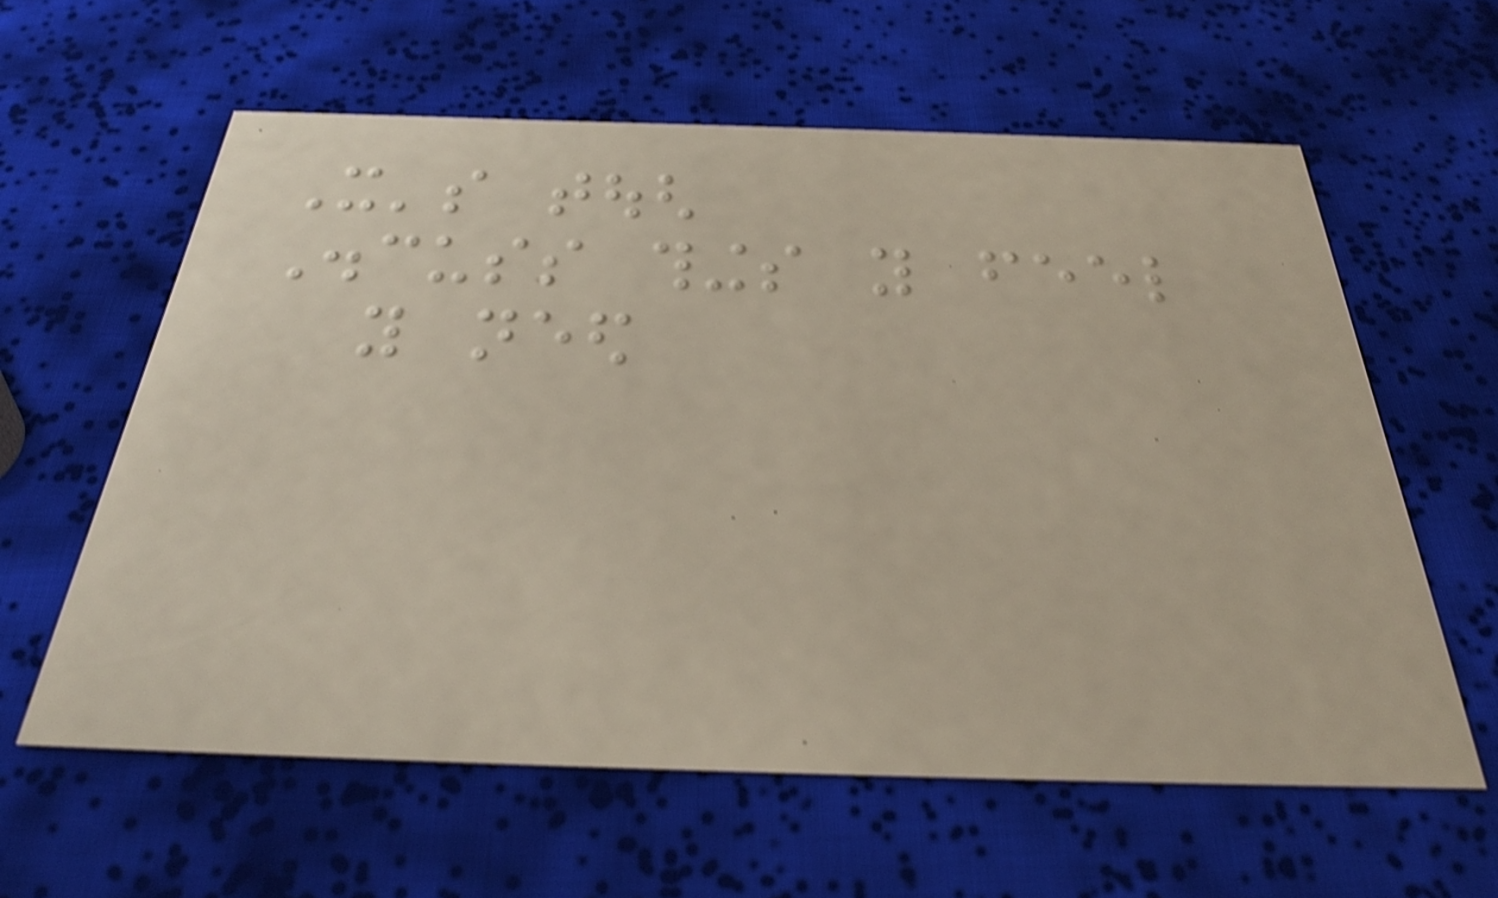It's tough
Discuss things you feel
you need
